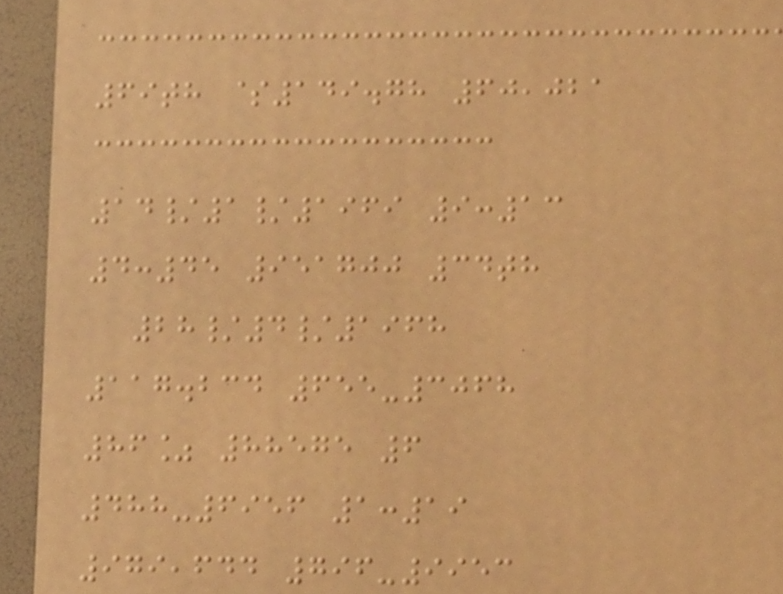69th $149.78 60,021
14/1/1969 9:13
4:45 951700 34th
28/4/1968
117.234 655-3068
86% 88575 6
488-6956 1:19
979,644 796-9953
